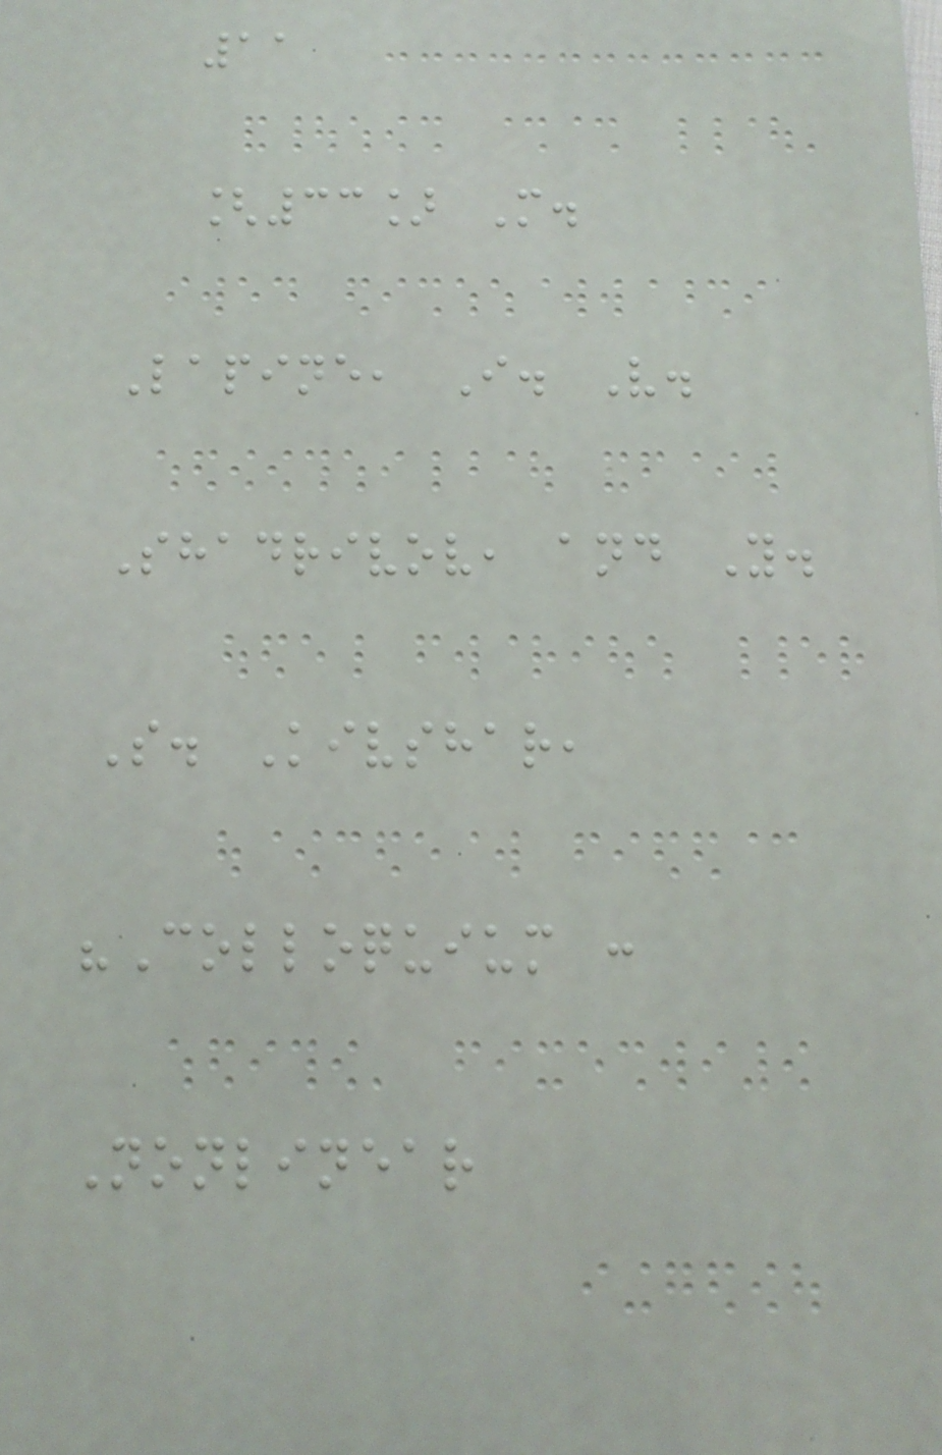11
[33] M.
Lapine, I. V.
Shadrivov, and Y.
S. Kivshar,
"Colloquium :
Nonlinear
